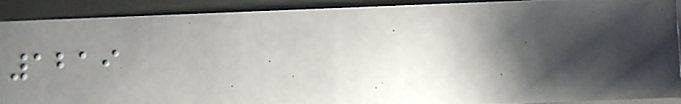1219
